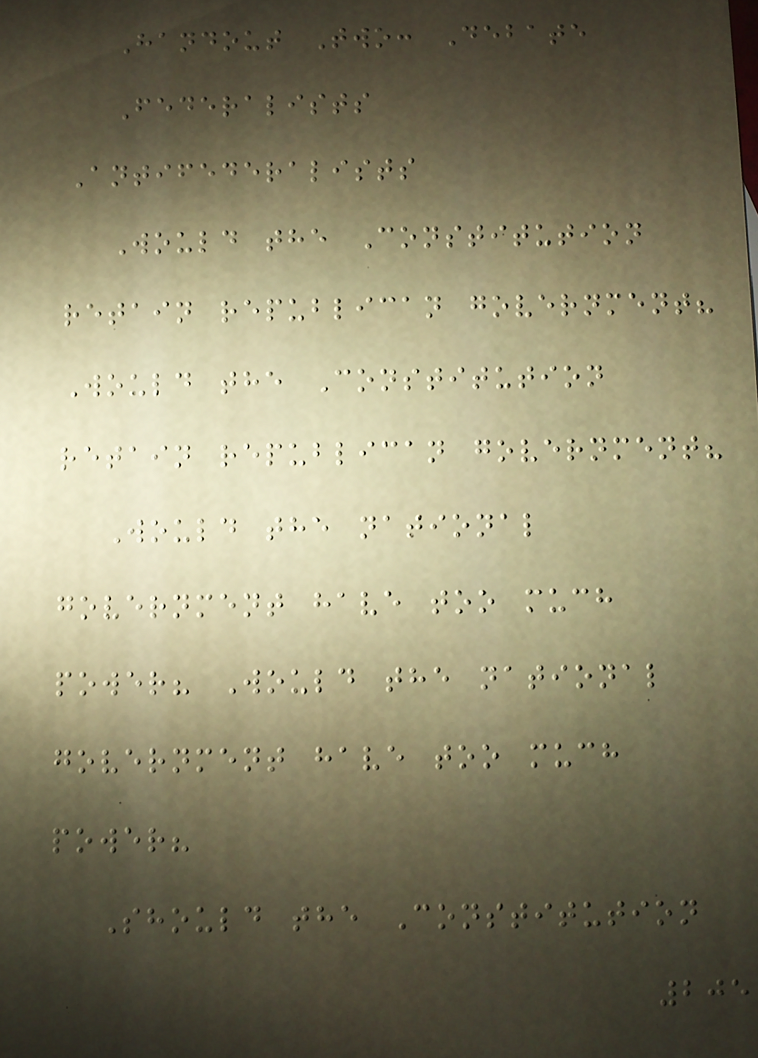Handout Two: Debate
Federalists
Antifederalists
Would the Constitution
retain republican government?
Would the Constitution
retain republican government?
Would the national
government have too much
power? Would the national
government have too much
power?
Should the Constitution
205
